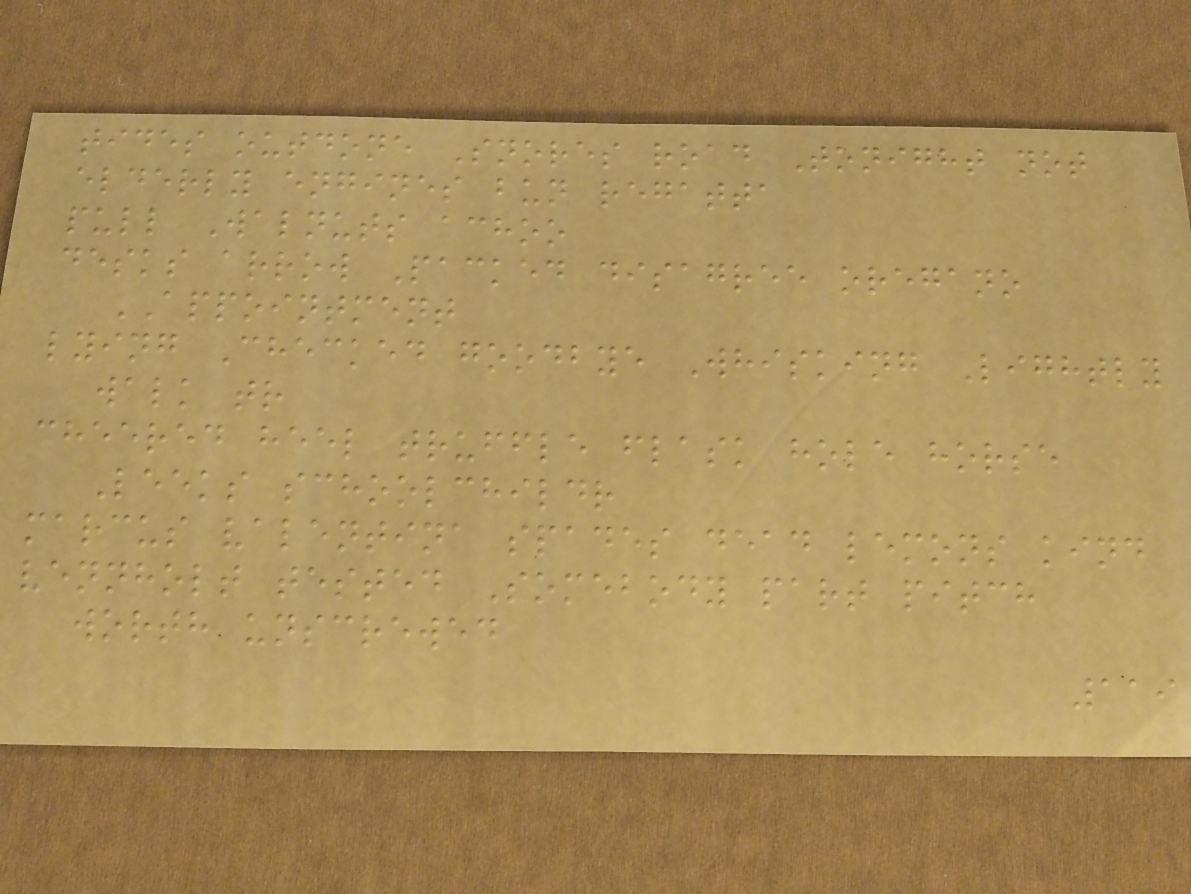tides outdone Snores road Tonight not
elderly engines bun regatta
pull Walnuts achoo
desks arrow Packed disagree oregano
APPOINTMENT
lying Checked goodbye Whisking Lightly
walk tr
cheered heel truffle flask hole horse
Leeks schoolchildr
marcus valentina spades dead lemons kind
vennholt tested Somebody part pitch
worth unscrewed
119
